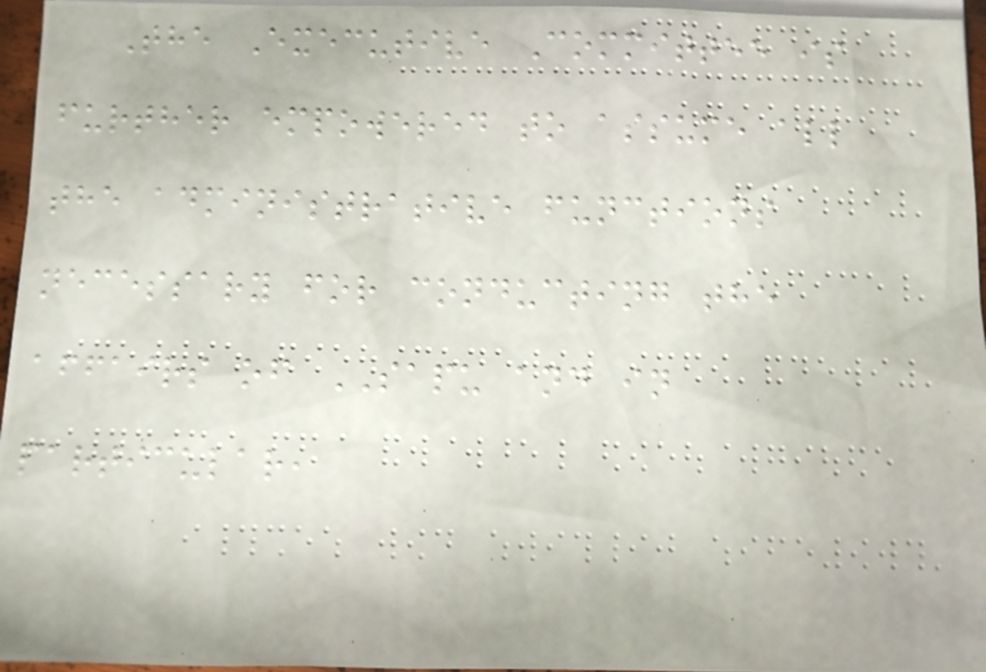The Executive Committee is
further empowered to assume all
the administrative functions
necessary for conducting the
affairs of SAPU and in
particular,
